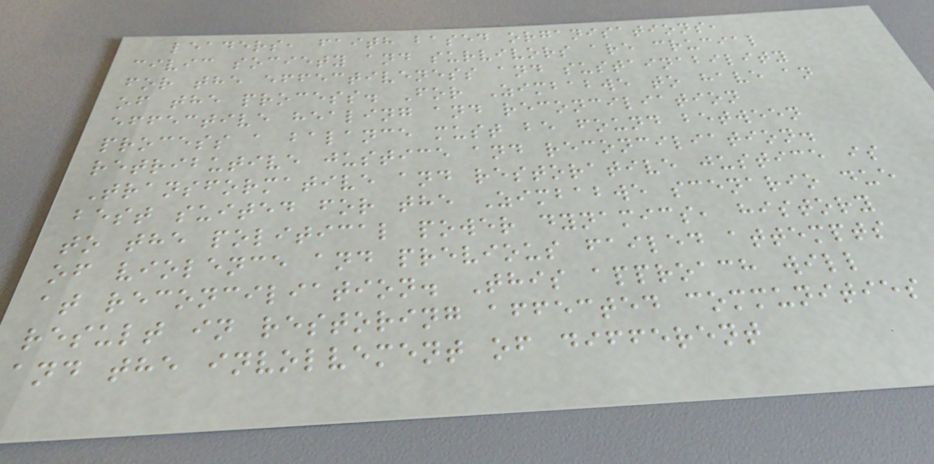leaders, faith based organisations,
civic society and survivors are crucial
for the effectiveness and sustainability
of the process. For Zimbabwe to have an
effective healing and reconciliation
process a balance must be found between
retributive justice and reconciliation.
Transformative and restorative justice is
best suited for the Zimbabwe scenario due
to the political power dynamics, history
of violence and previous failed attempts
at reconciliation. This approach will
result in restoring affected communities
and the involvement of different
